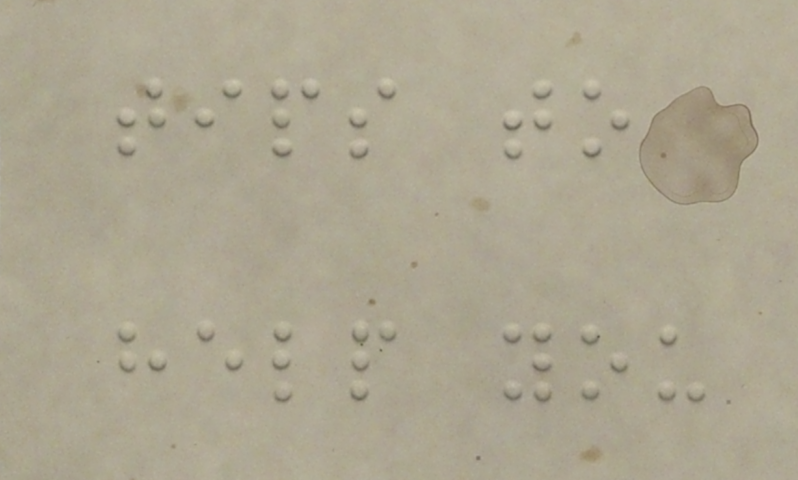tips to
help you
